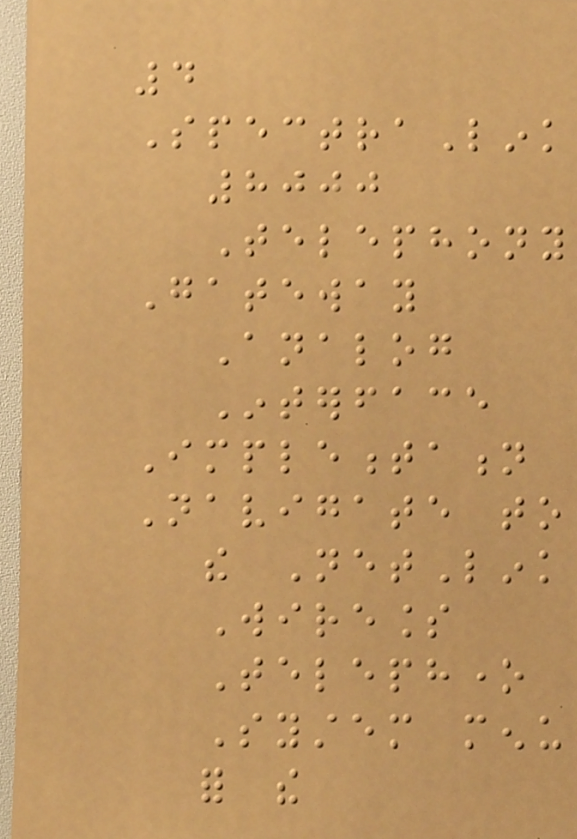4
SpectraLink
8000
Telephony
Gateway
Analog
Interface
Implementation
Navigate to
the NetLink
Wireless
Telephone
System menu
for the
